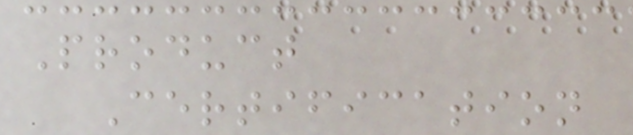Product
Certification
